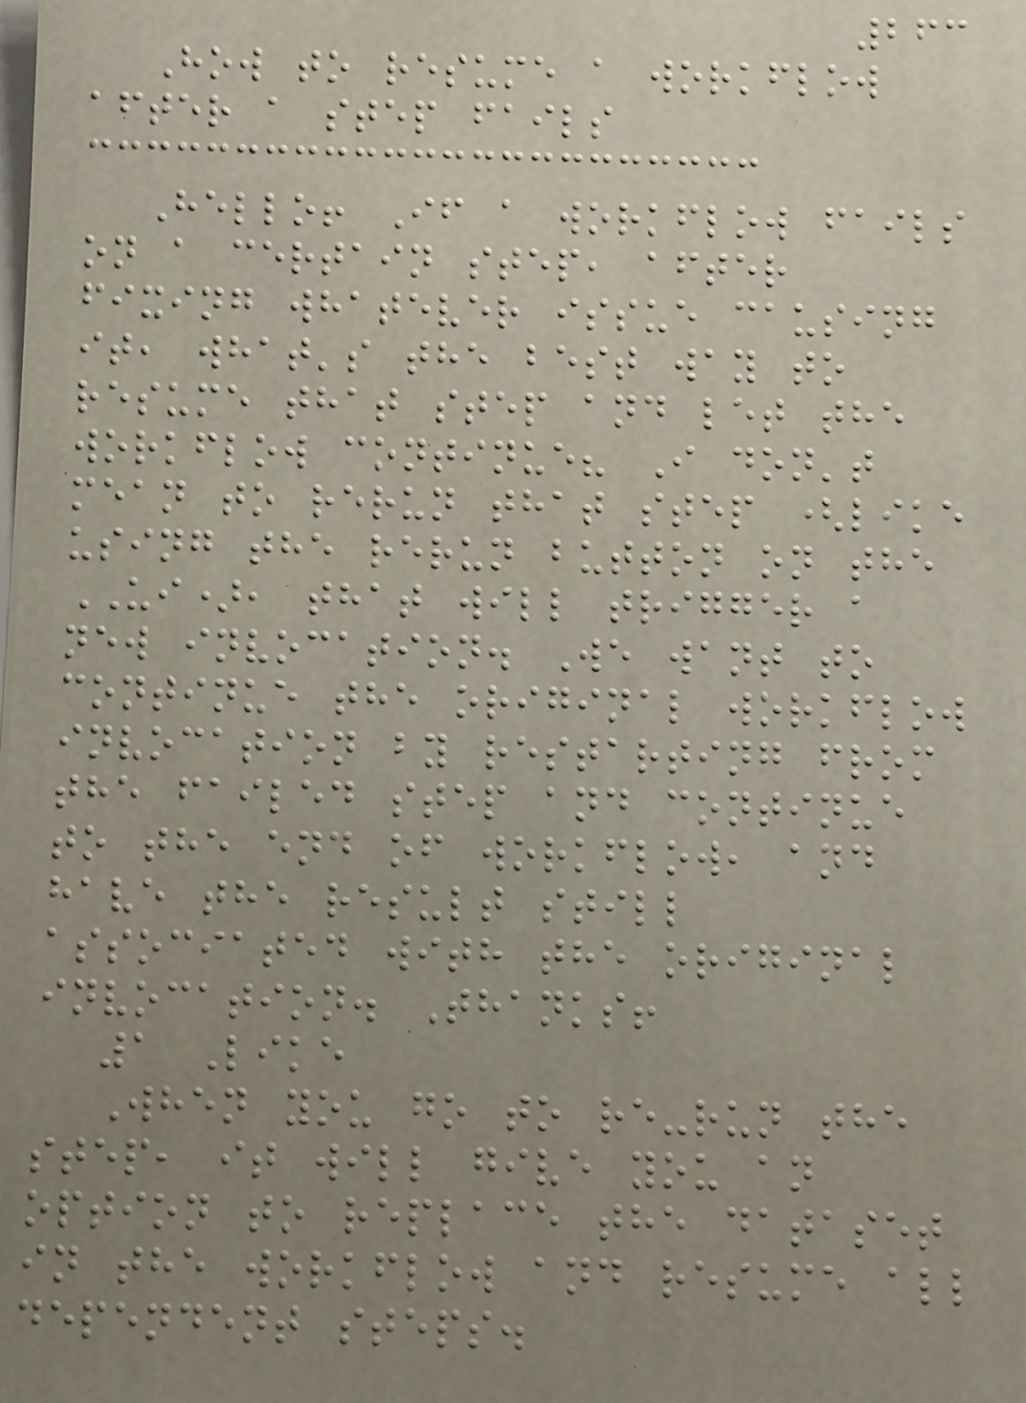263
How to resume a workflow
after a step fails
Hello! If a workflow fails
on a certain step, after
fixing whatever issue causing
it, what's the best way to
resume that step and let the
workflow continue? I don't
mean to rerun that step (like
using the rerun button on the
UI), that will trigger a
new invocation. We want to
continue the original workflow
invocation by restarting from
the failed step and continue
to the end of workflow, and
have the result still
associated with the original
invocation. Thanks!
1 Like
When you go to re-run the
step, it will give you an
option to replace the dataset
in the workflow and resume all
dependent steps.
